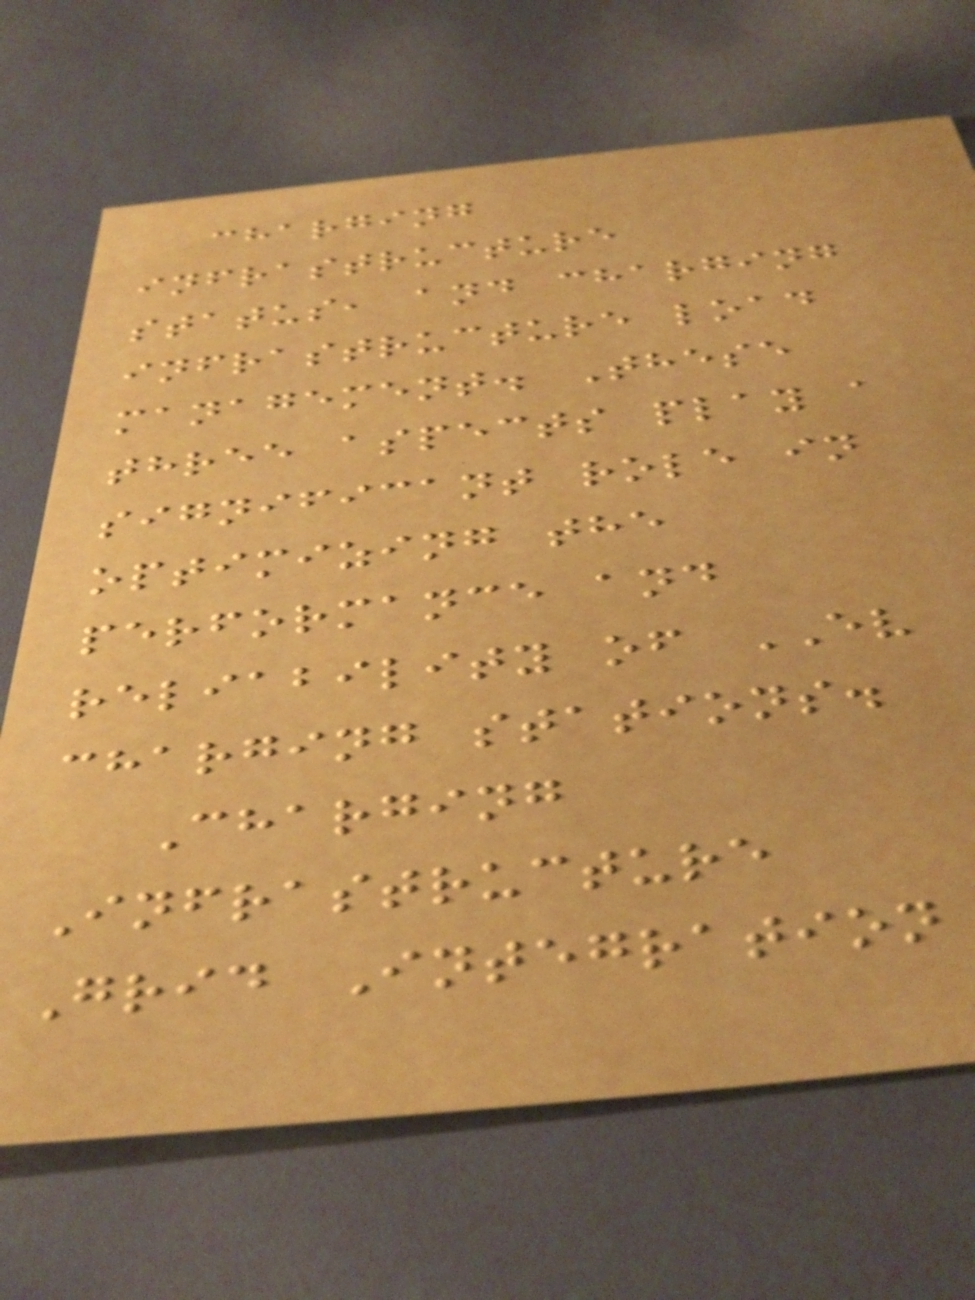charging
infrastructure
status, and charging
infrastructure load
management. These
three aspects play a
significant role in
optimizing the
performance and
reliability of EV
charging stations.
Charging
Infrastructure
Grid Integration
